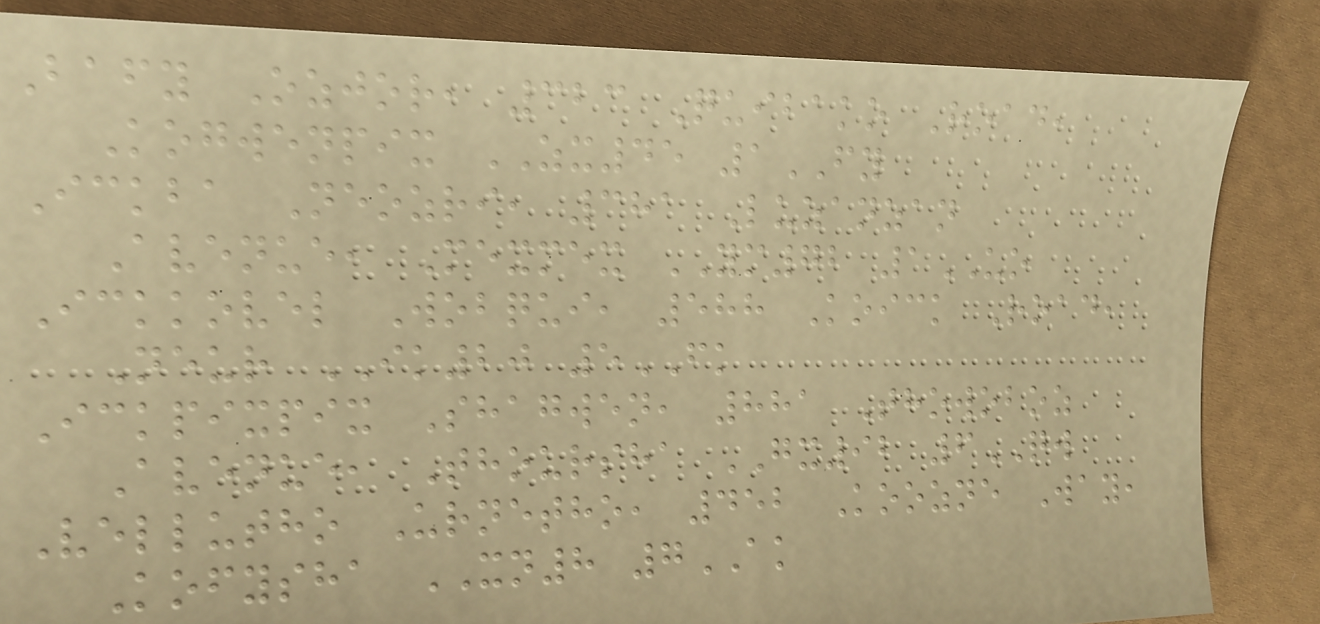Bafy Ozjor, 323 Quibako Road,
Kogwenpix ZX45 1FY
Ickba Neozri, 381 Luzanzan
Avenue, Mexmex YM72 1UO
Ickkovel Wobqui, 588 Koick Road,
Neur IK20 5FK
Ickpixpix Shagwen, 881 Thowoboz
Avenue, Thoursha GX92 6QW
Vellutho Urnetho, 452 Koozne Way,
Kofysha XN8 7AK
